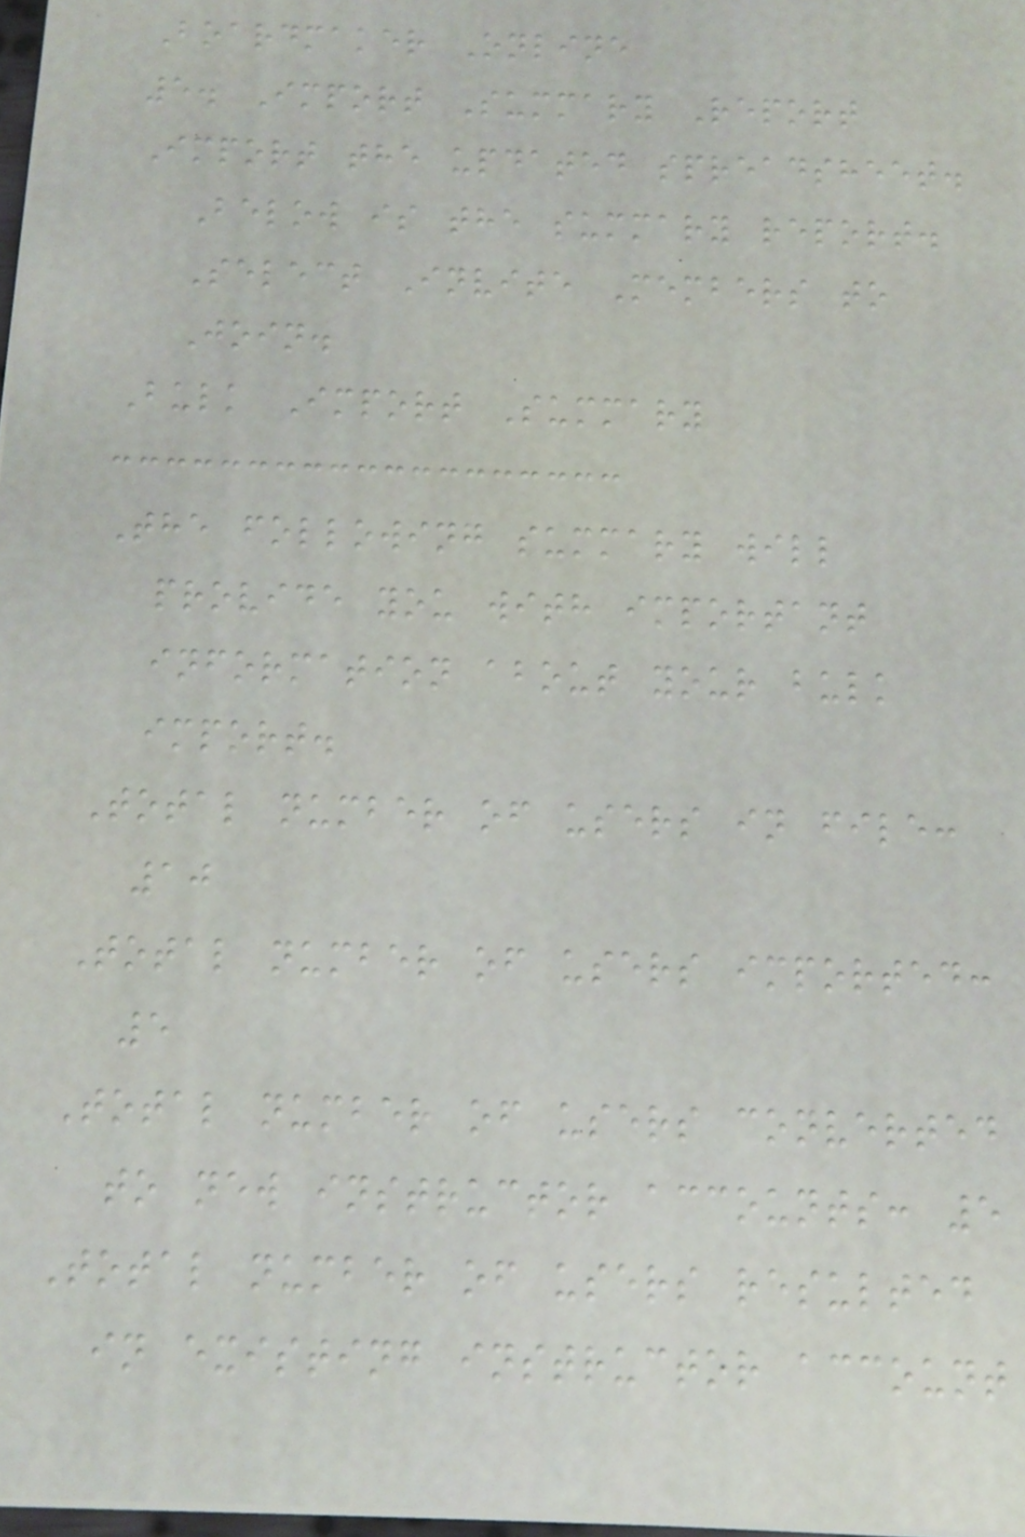Boardmaker Online
5. Import Summary Report
Import the updated spreadsheet.
Below is the summary report.
Select Invite Members to
Join.
Bulk Import Summary
The following summary will
provide you with important
information about your bulk
import.
Total number of users in file:
10
Total number of users imported:
5
Total number of users converted
to new instructor accounts: 5
Total number of users resulted
in existing instructor account
